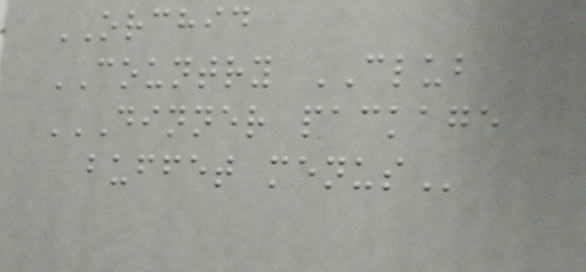ORCHID
COUNTRY CLUB
DINNER PACKAGE
BUFFET MENUS
